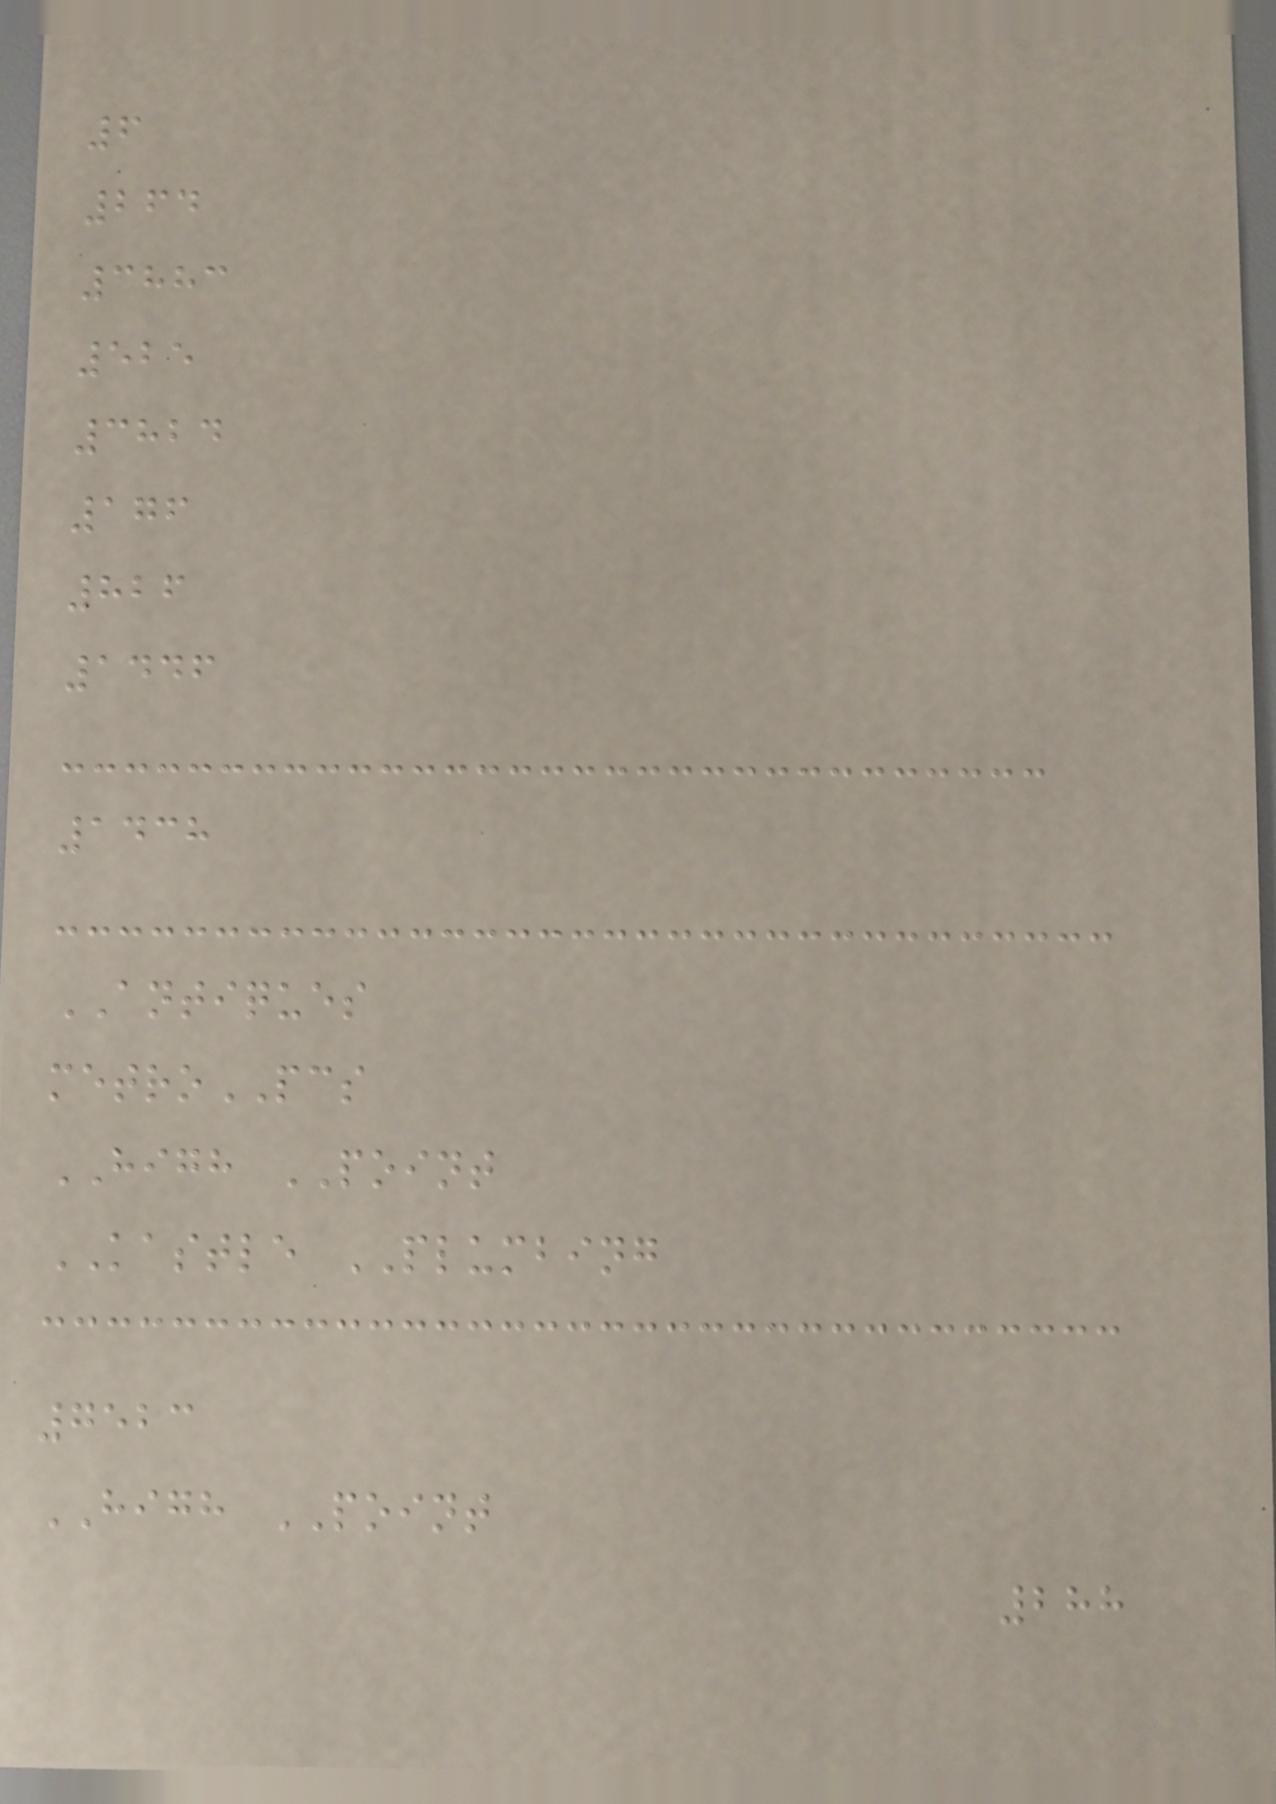6
264
3883
525
3824
176
826
1446
1438
ANTIQUES
metroPCS
HIGH POINT
KASTLE PLUMBING
7523
HIGH POINT
288
